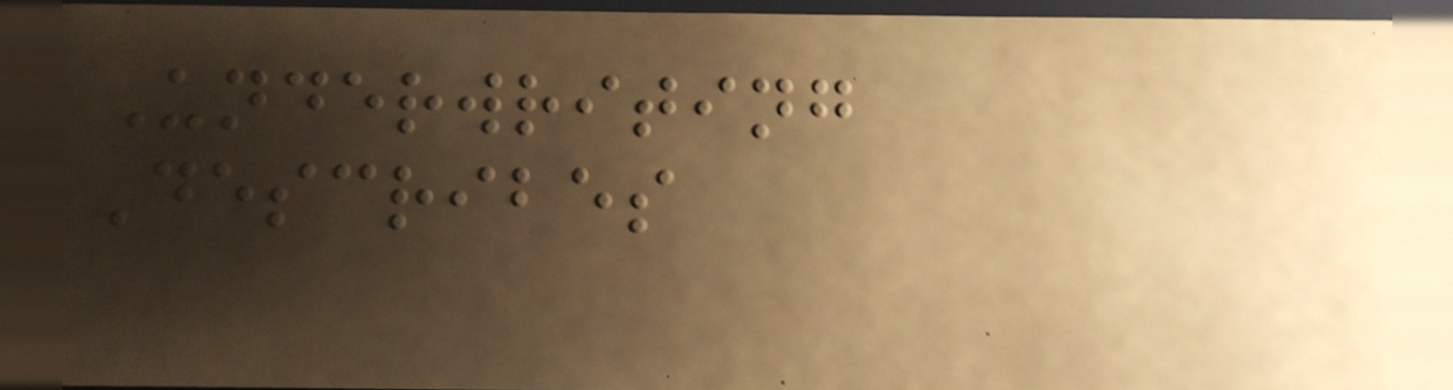Underwriting
Describes
